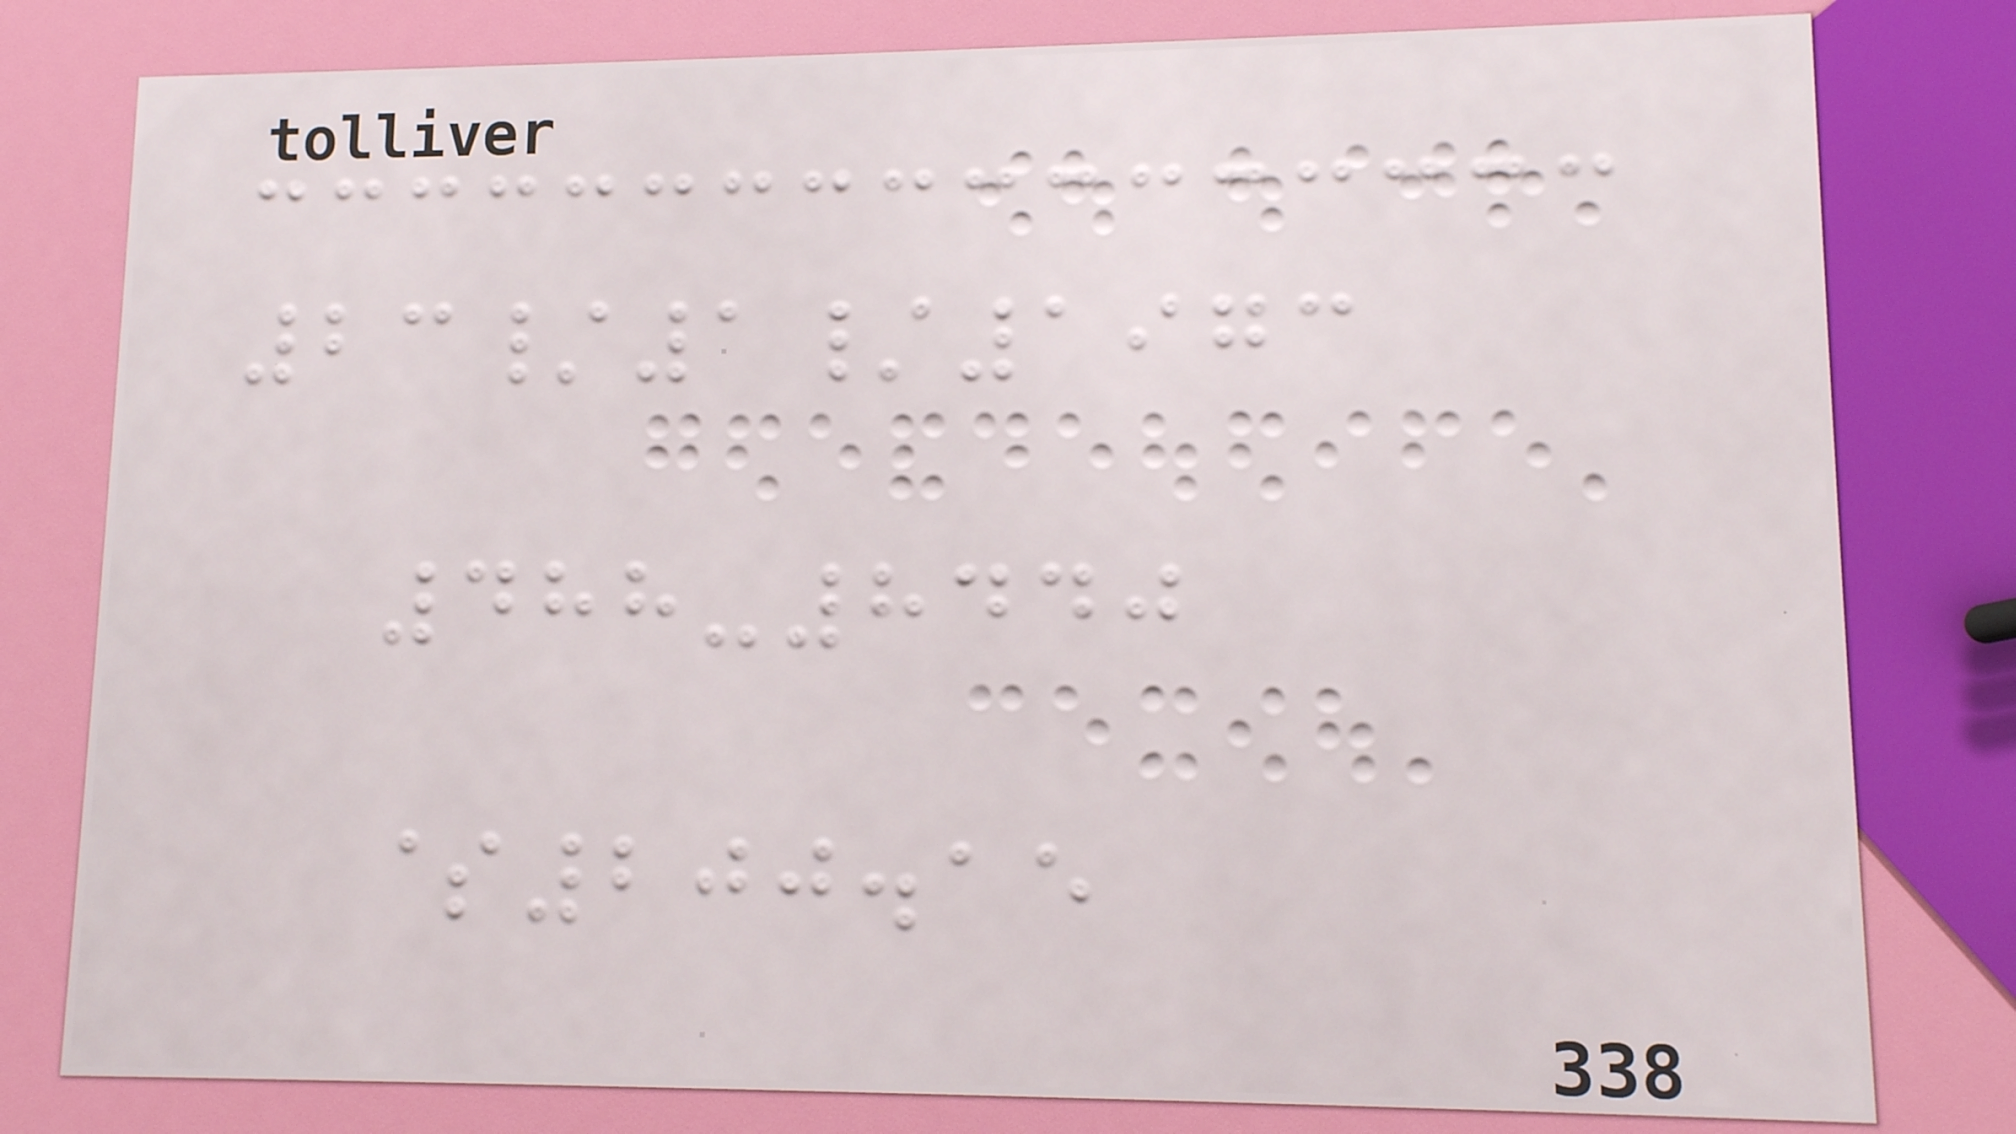23/1/1973
488-8440
$200.15
